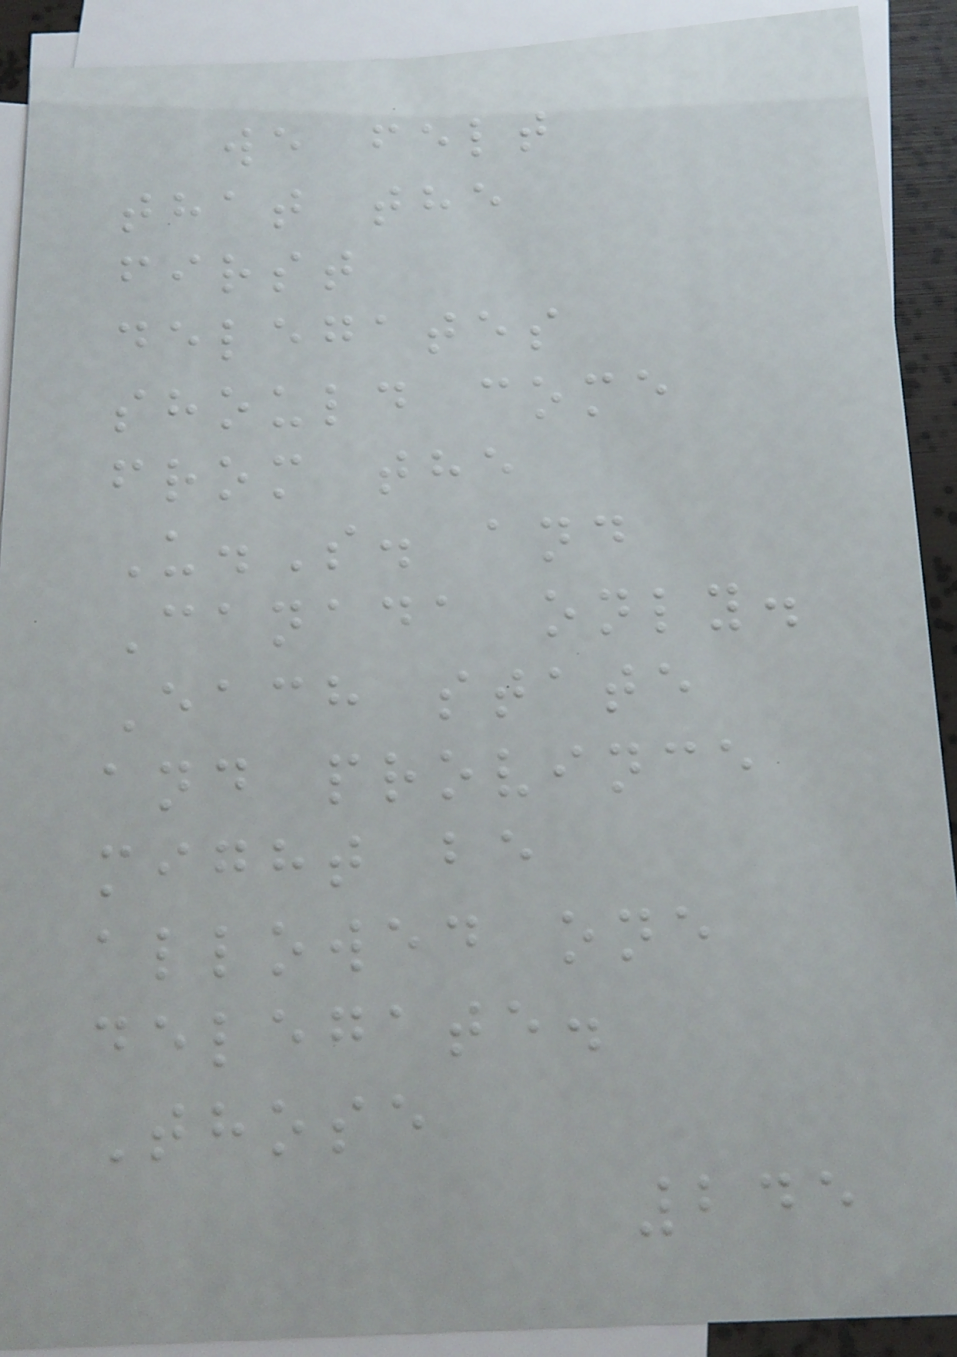we felt
that the
first
delegates
should come
from the
U.S. and
Canada only.
Each state
and province
might be
allowed one
delegate.
Those
245
